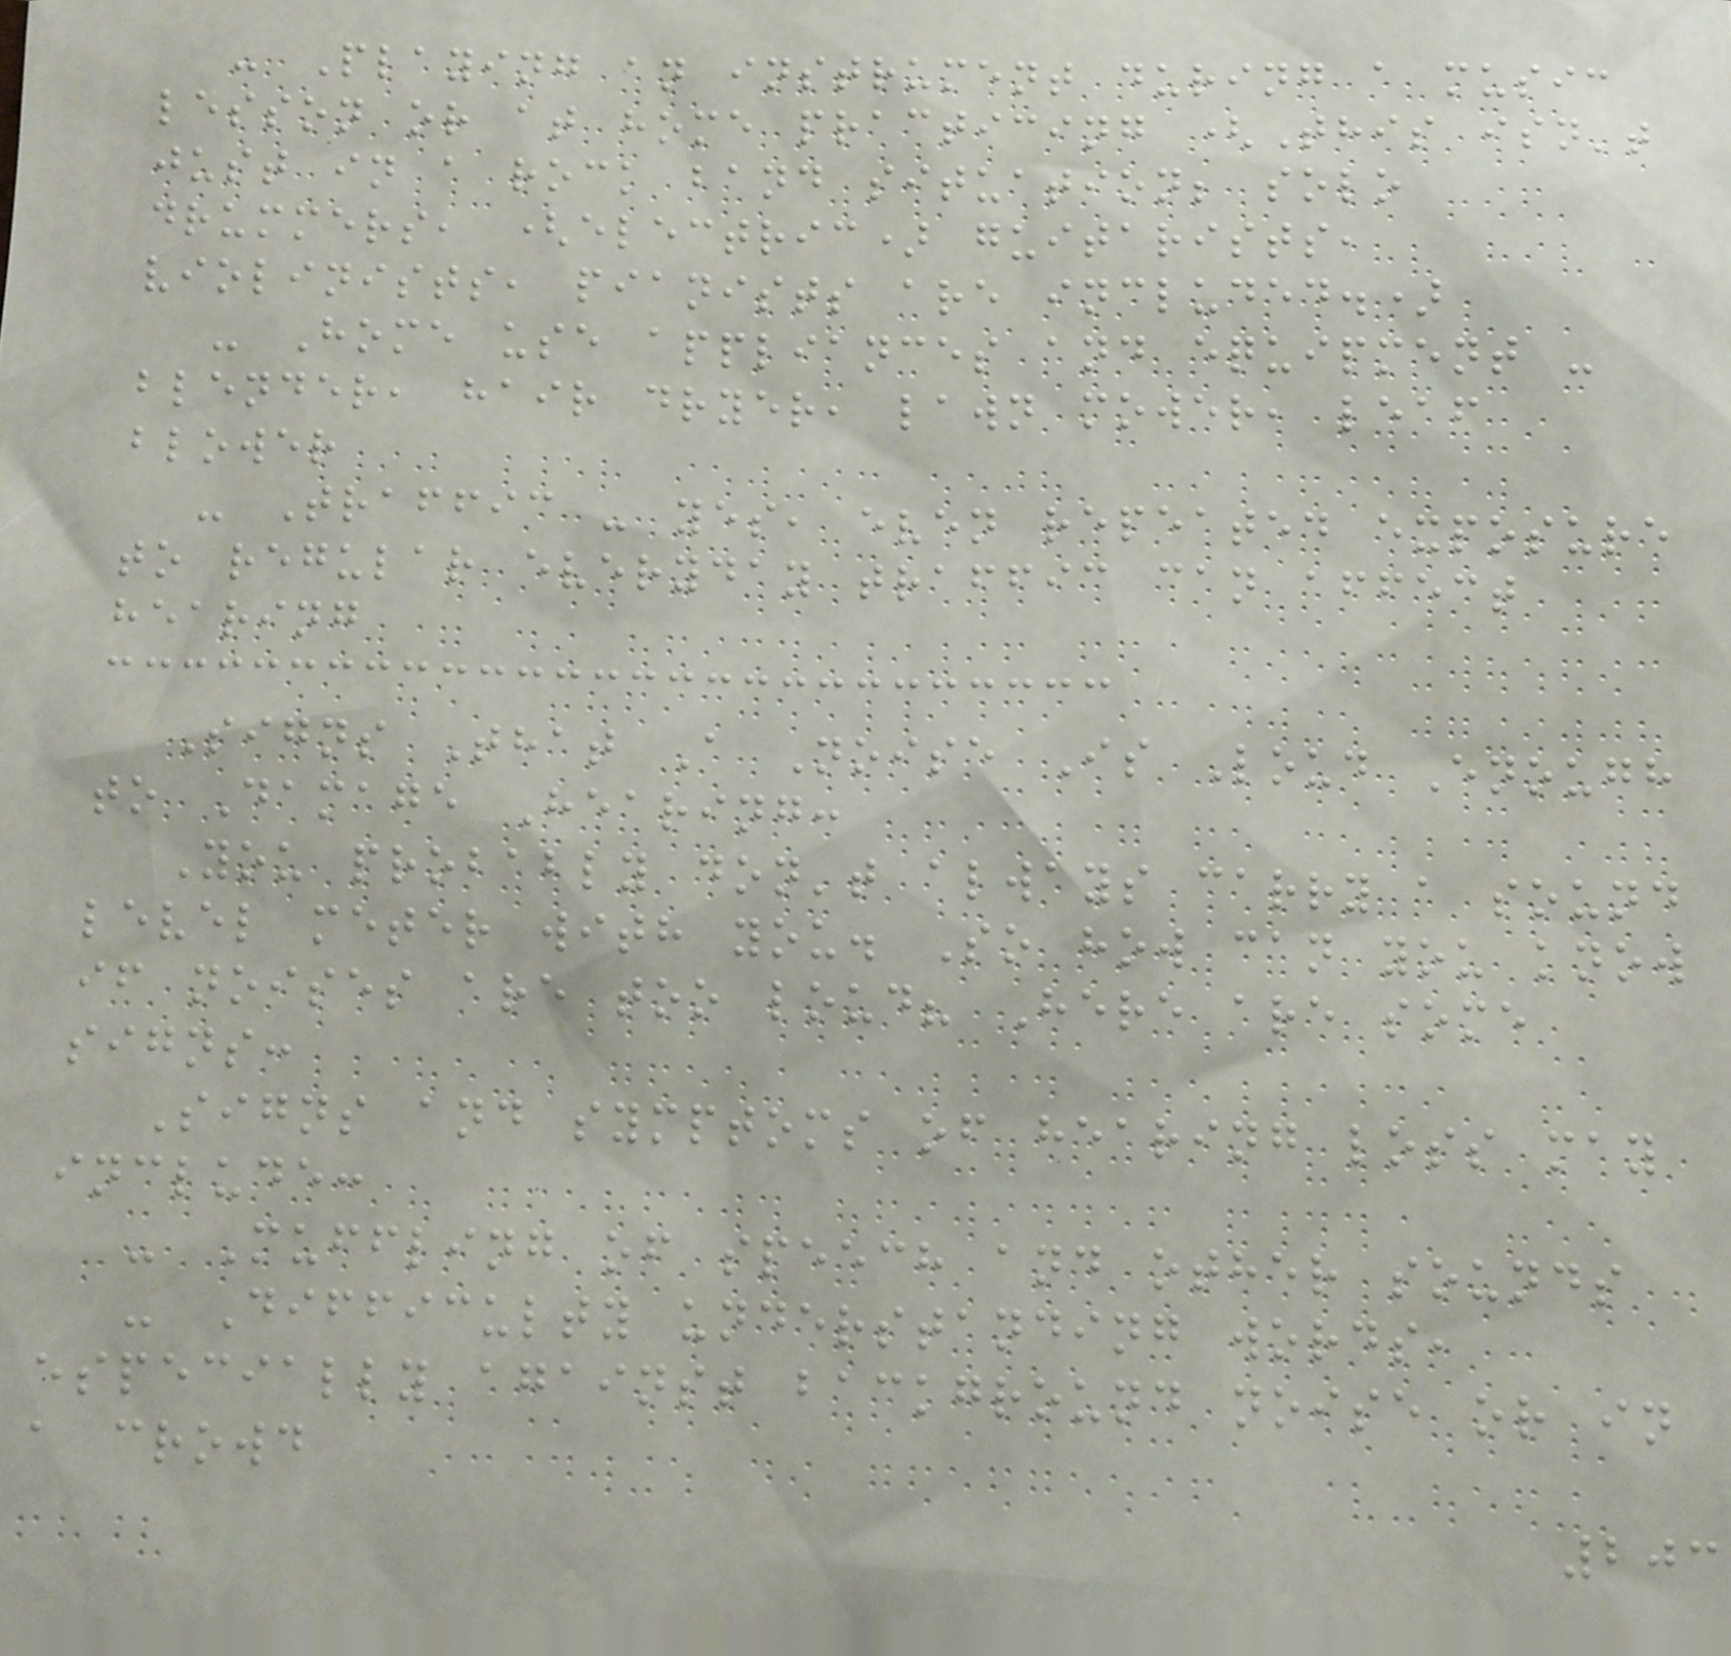- Playing an instrument during a music
lesson or at home practicing (This isn't
just in a rock band situation; solo
drummers, (electric) guitarists,
violinists, pianists are included.)
- Home use appliances and equipment -
blender, hair dryer, lawn mower, leaf
blower
- Traffic - yes, even repeated exposure
to regular everyday traffic can affect
hearing
Signs That A Noise Is Loud Enough
to Damage Hearing:
You probably don't always carry a sound
level meter with you. So how can you know
if noises are too loud? Here are some
signs:
Signs and symptoms of hearing loss may
include:
- Muffling of speech and other sounds
- Difficulty understanding words,
especially against background noise or in
a crowd
203
